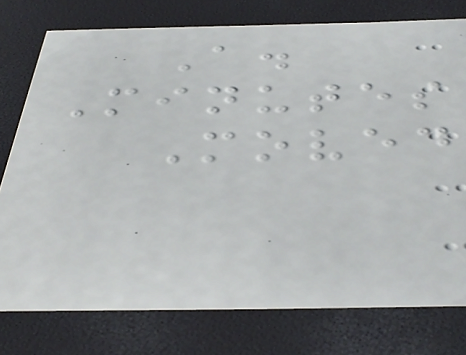A.
Minutes
Moved
